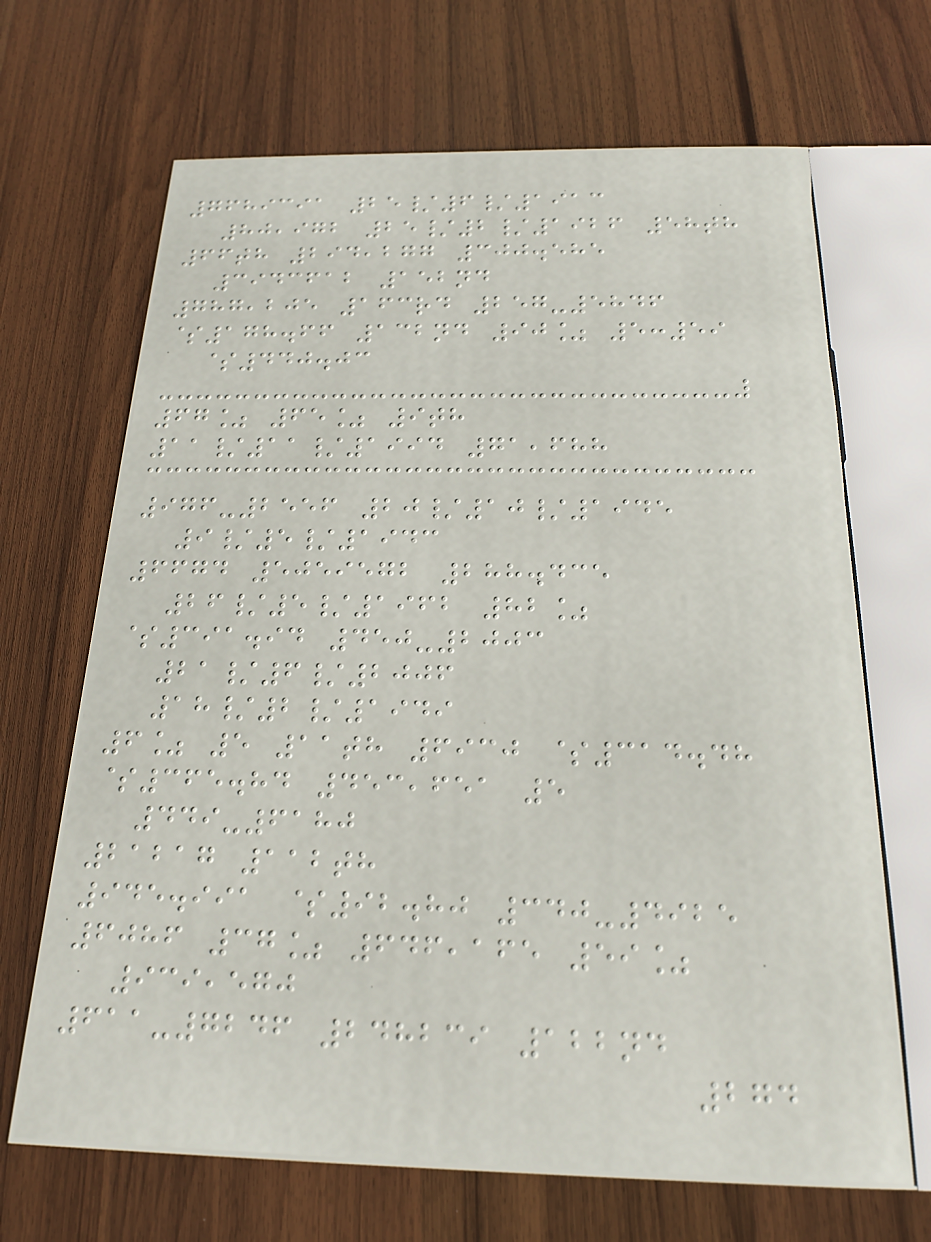7689391 25/6/1913
80,972 25/2/1926 58th
66th 294,277 300.585
3943612 152nd
787,205 163rd 257-5846
$178.66 132nd 90% 5:59
$440.03
67% 65% 9th
11/11/1994 71,688
976-2556 20/10/1945
9/5/1943
6674 5059572 288.435
26/5/1962 82%
$391.94 450-2003
21/6/2006
18/2/1949
6% 5 11th 6930 $314.48
$365.84 453,651 5
449-6180
21217 112th
945.991 $92.80 340-4925
6086 37% 646,165 59%
939,570
611-7246 248239 122nd
274
